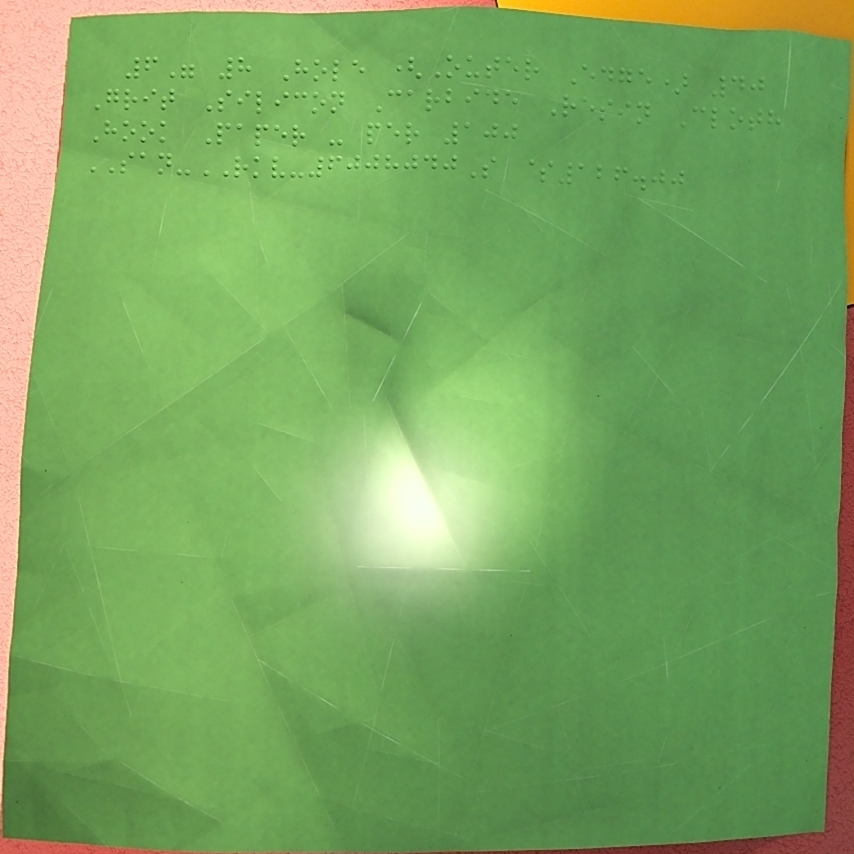6" 8 Hole (Outer Edge) 40
Grit Silicon Carbide Resin Cloth
Hook Paper - per 100
SAN-RKV-6008040S $126.00
